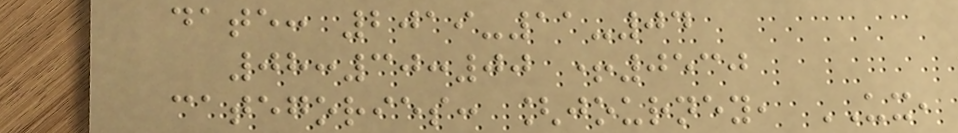date: 2019-11-04
08:30:00 +0530
categories: [journey, UX,
